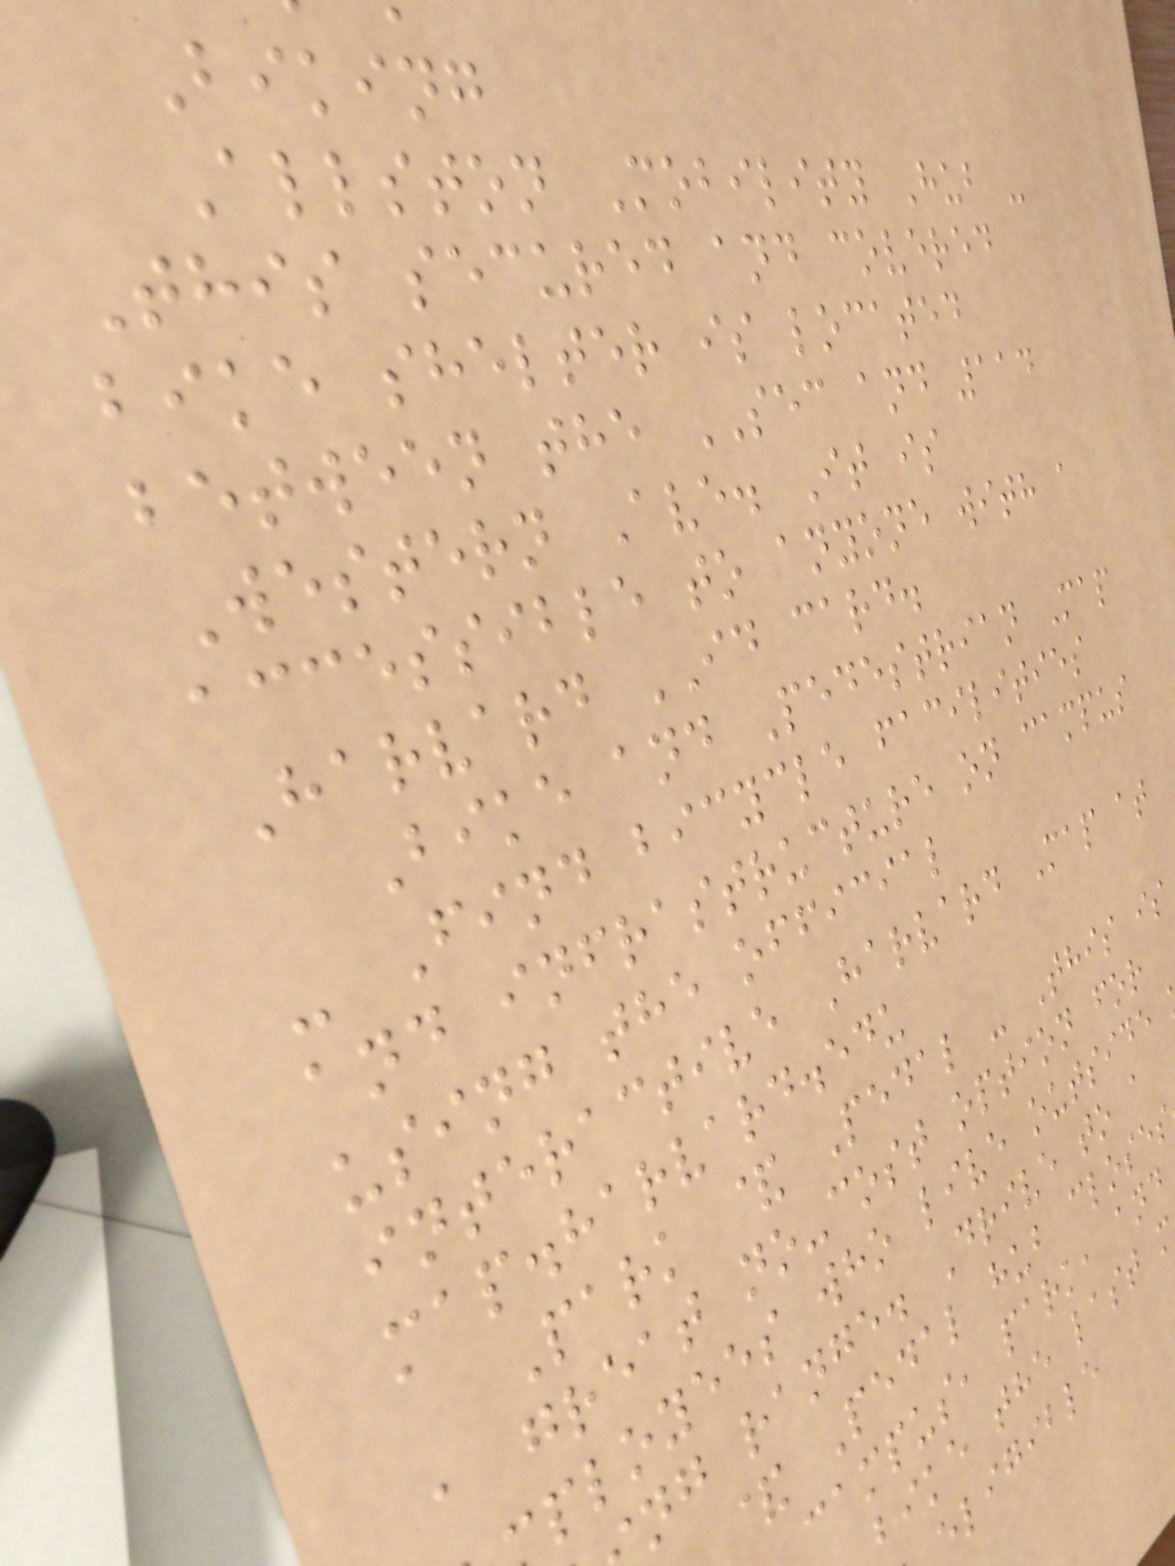Biking
Allston Mobility Hub -
This secured and covered
bike shelter is located
between the SEC and 114
Western Ave. It is
accessible to anyone with a
Harvard ID card.
Bike and Pedestrian Map
- Find bicycle facilities
and infrastructure on campus
using the official
interactive Harvard Map at
map.harvard.edu
Park & Pedal - This is
a great no-cost option for
ployees who live outside
ng range. Drive to a
& Pedal hub closes
campus, park, and
bike the last m
eligible
